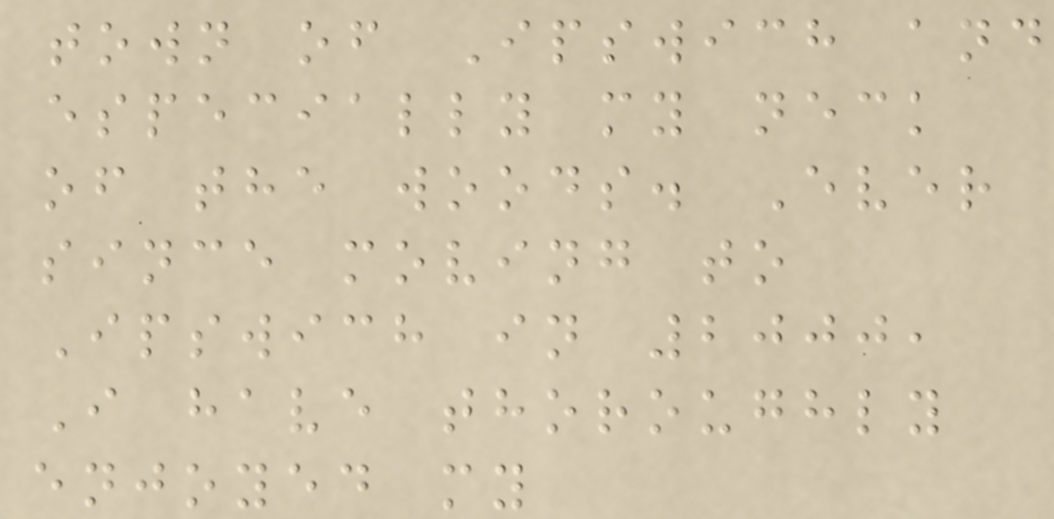town of Ipswich and
especially my neck
of the woods. Ever
since moving to
Ipswich in 2000,
I have thoroughly
enjoyed my
